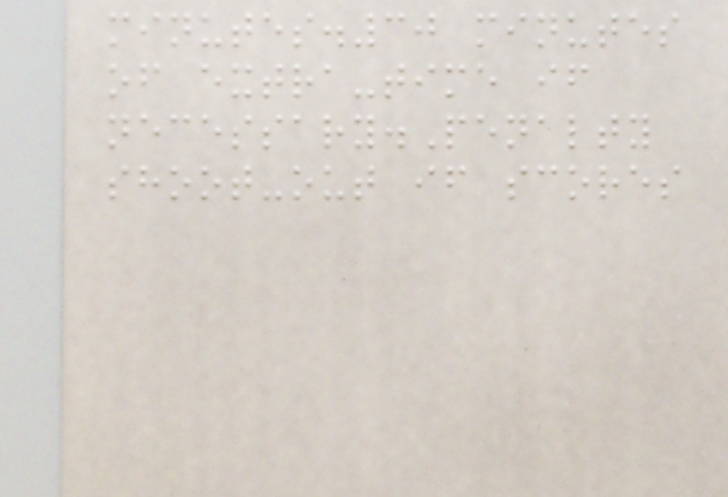minutes.30 minutes
of extra-time if
necessary.Penalty
shoot-out if scores
